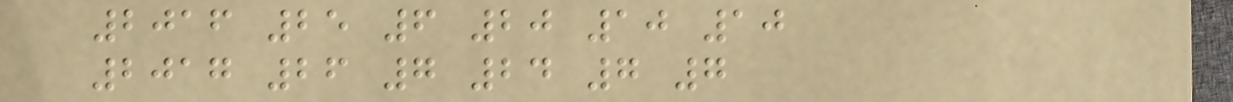2016 25 6 20 10 10
2017 26 7 24 7 7
